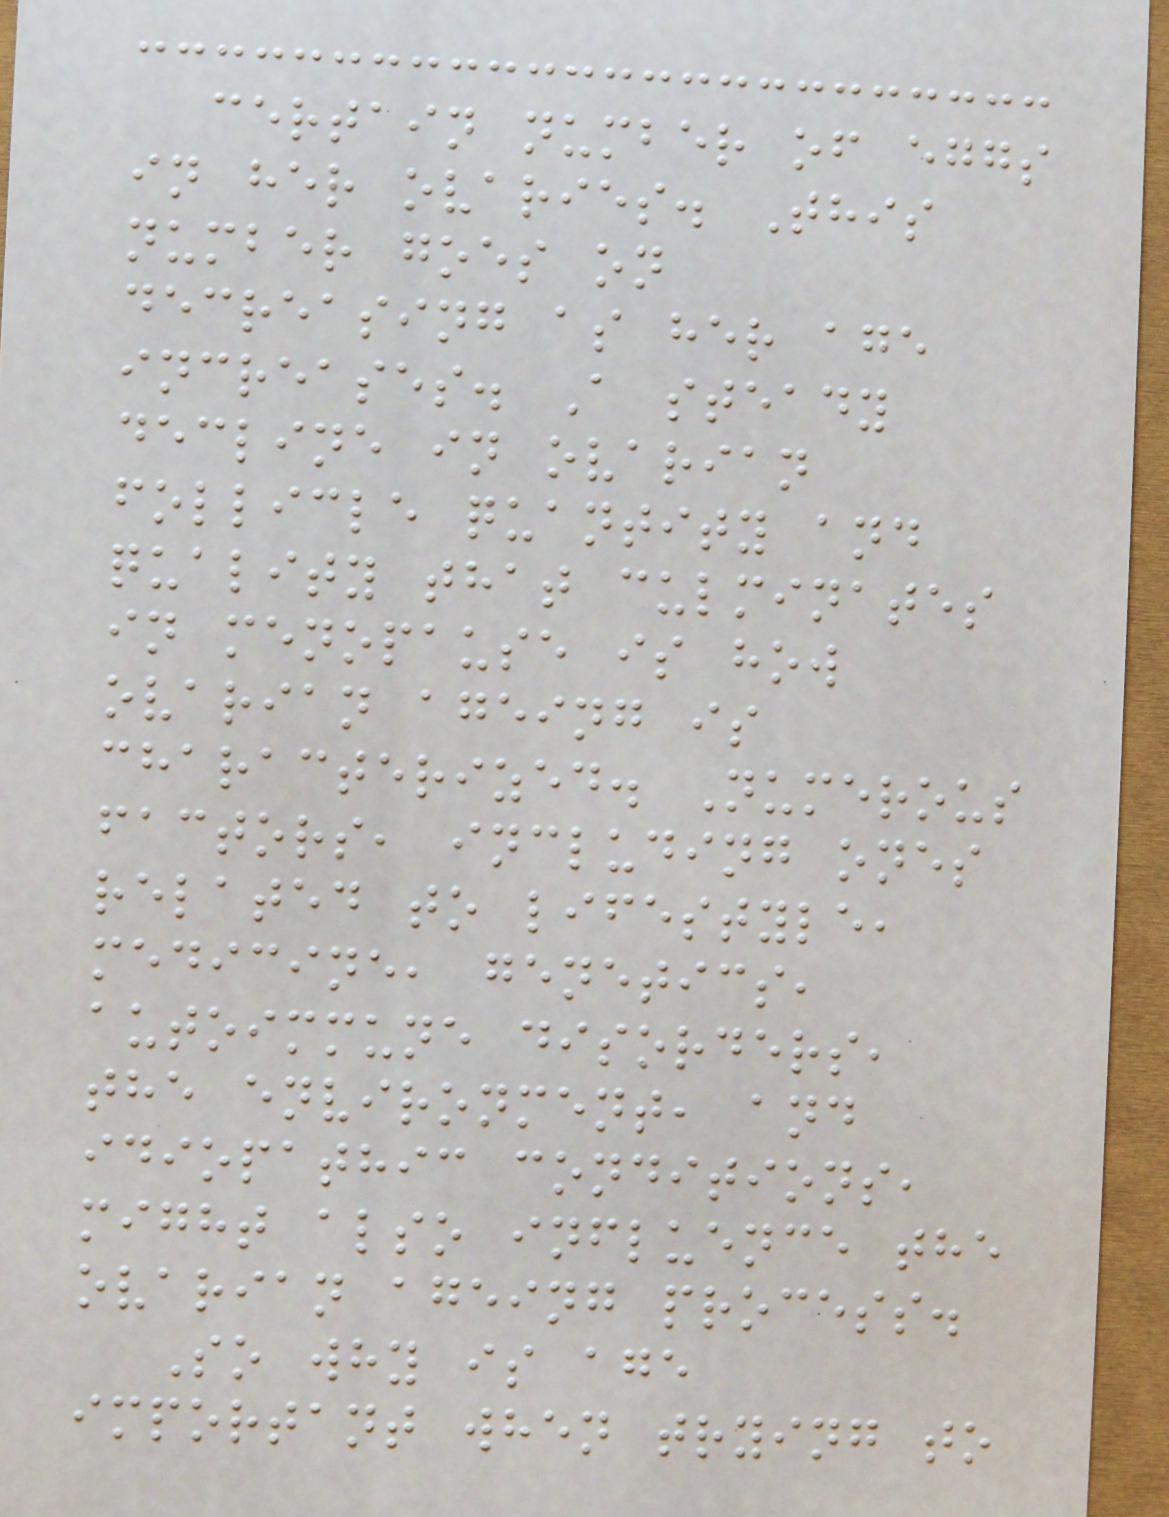certain number of eggs
in her ovaries. This
number goes on
decreasing as her age
increases. A steady
decline in ovarian
follicle quantity and
quality that culminates
in menopause is how
ovarian ageing is
characterized. Numerous
factors, including ones
related to lifestyle,
medicine, genetics,
autoimmune disorders,
the environment, and
idiopathic conditions,
might also influence the
ovarian ageing process.
So why is age
important when trying to
